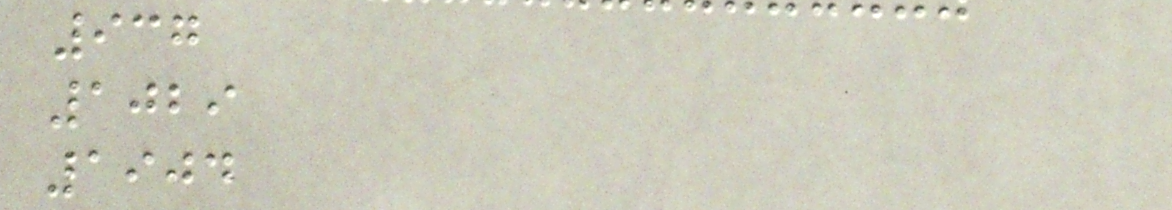937
1029
1904
